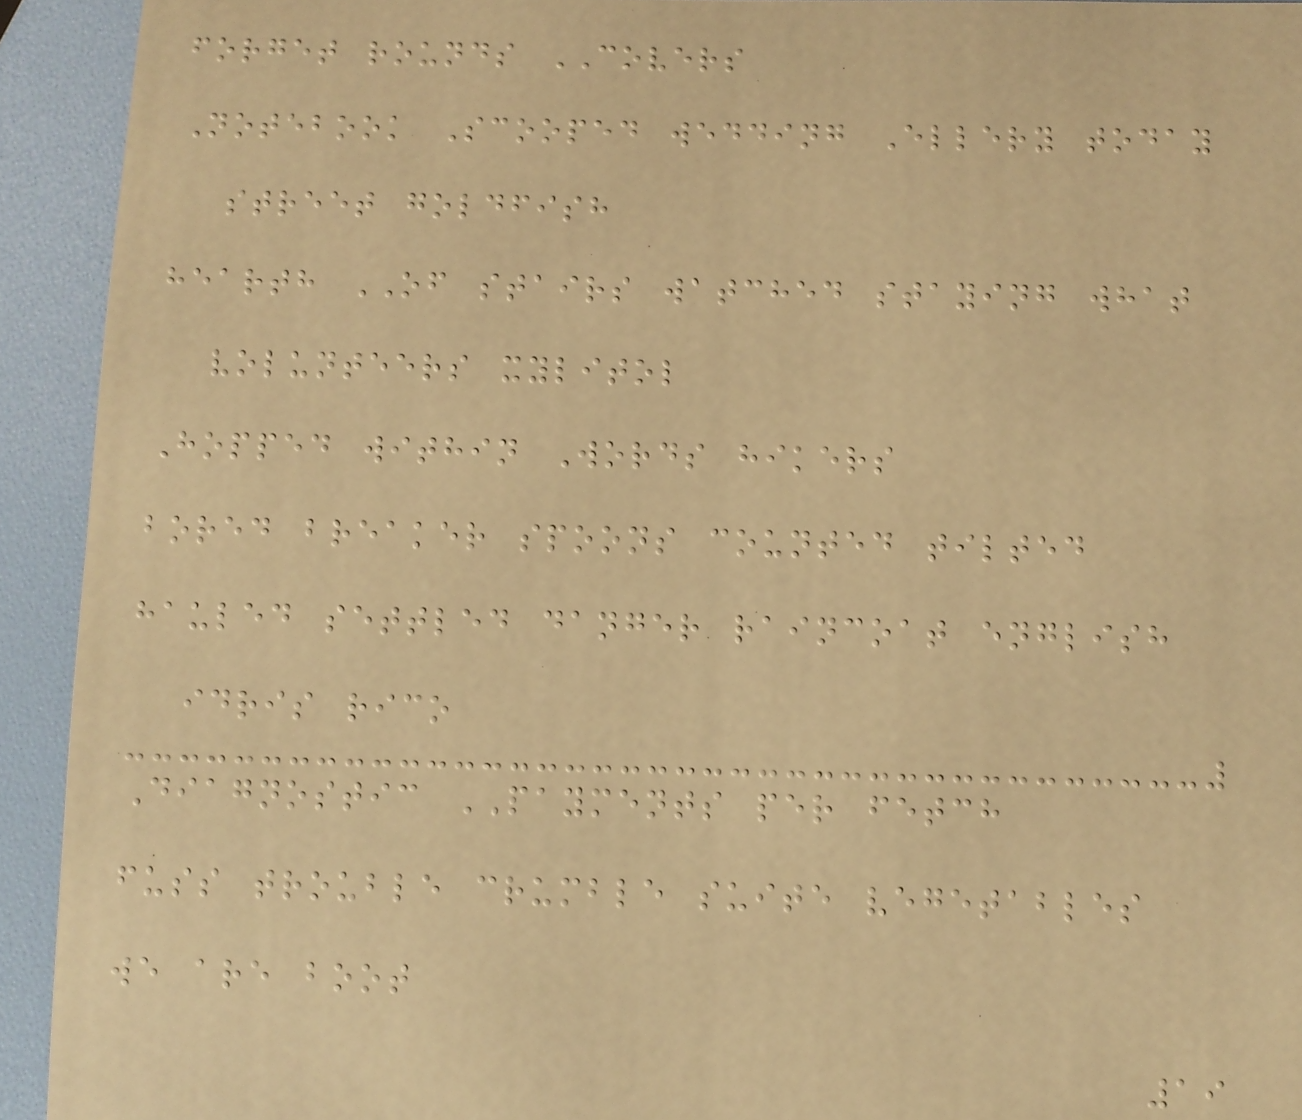forget rounds COVERS
Notebook Scooped wedding Ellery today
street goldfish
hearth OF stairs watched staying what
volunteers xylitol
Hopped within Words hikers
bored breaker spoons counted tilted
hauled settled danger raincoat english
idris rico
Diagnostic PAYMENTS per fetch
fuss trouble crumble suite vegetables
we are boot
19
